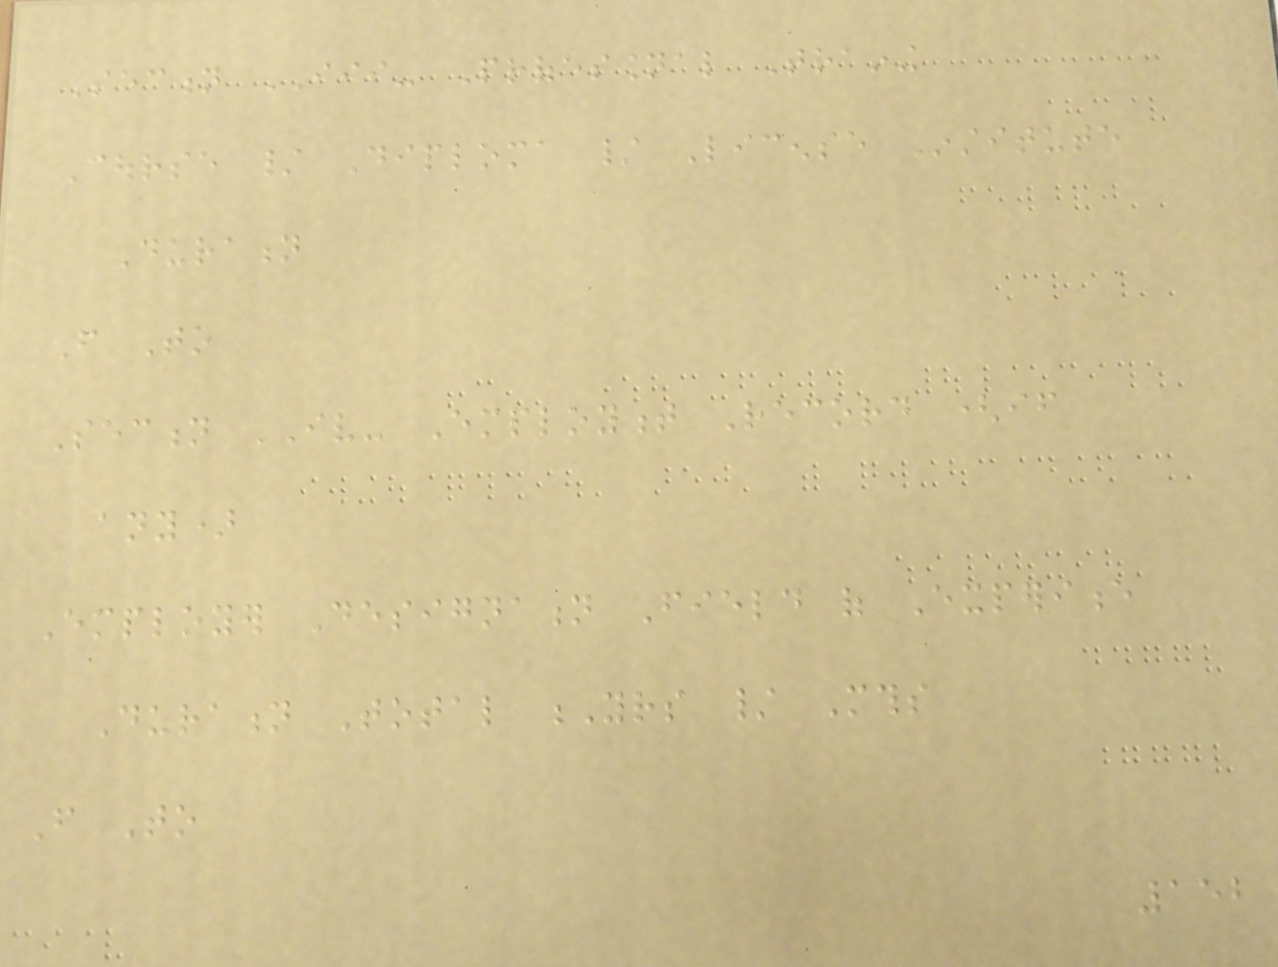Section III- Professional Training
Course / Diploma / License Institute
Duration
From To
Section IV- Employment Record (if
any)
Employer Designation Field of Experience
Duration Total Yrs / Mths
From To
152
